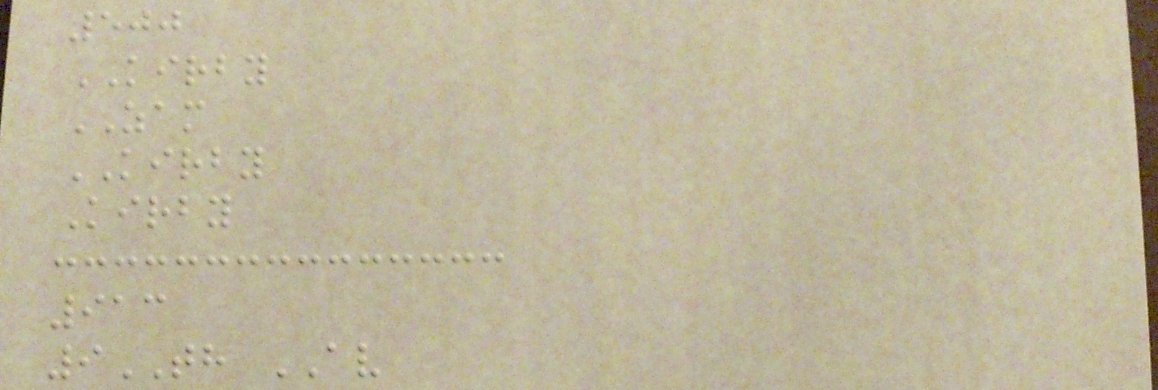500
KIRBY
ZAM
KIRBY
Kirby
913
9TH AV
